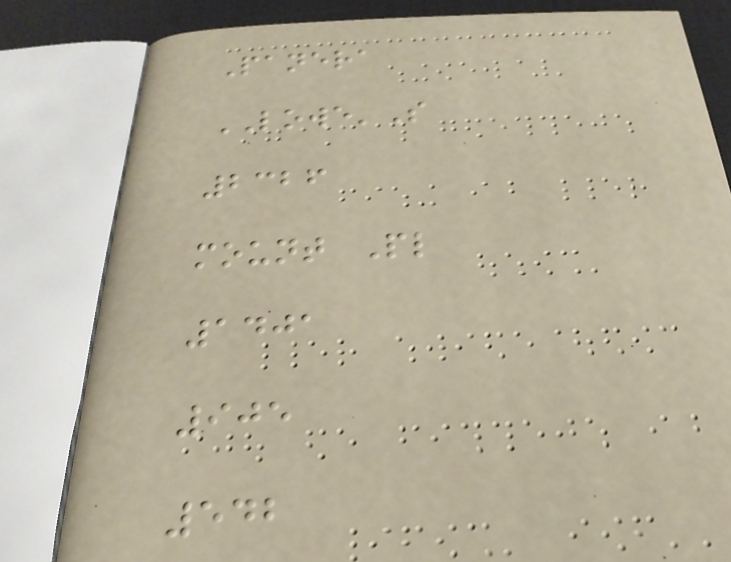Panera
LOWE'S
2326
mount Pl
1401
905
542
